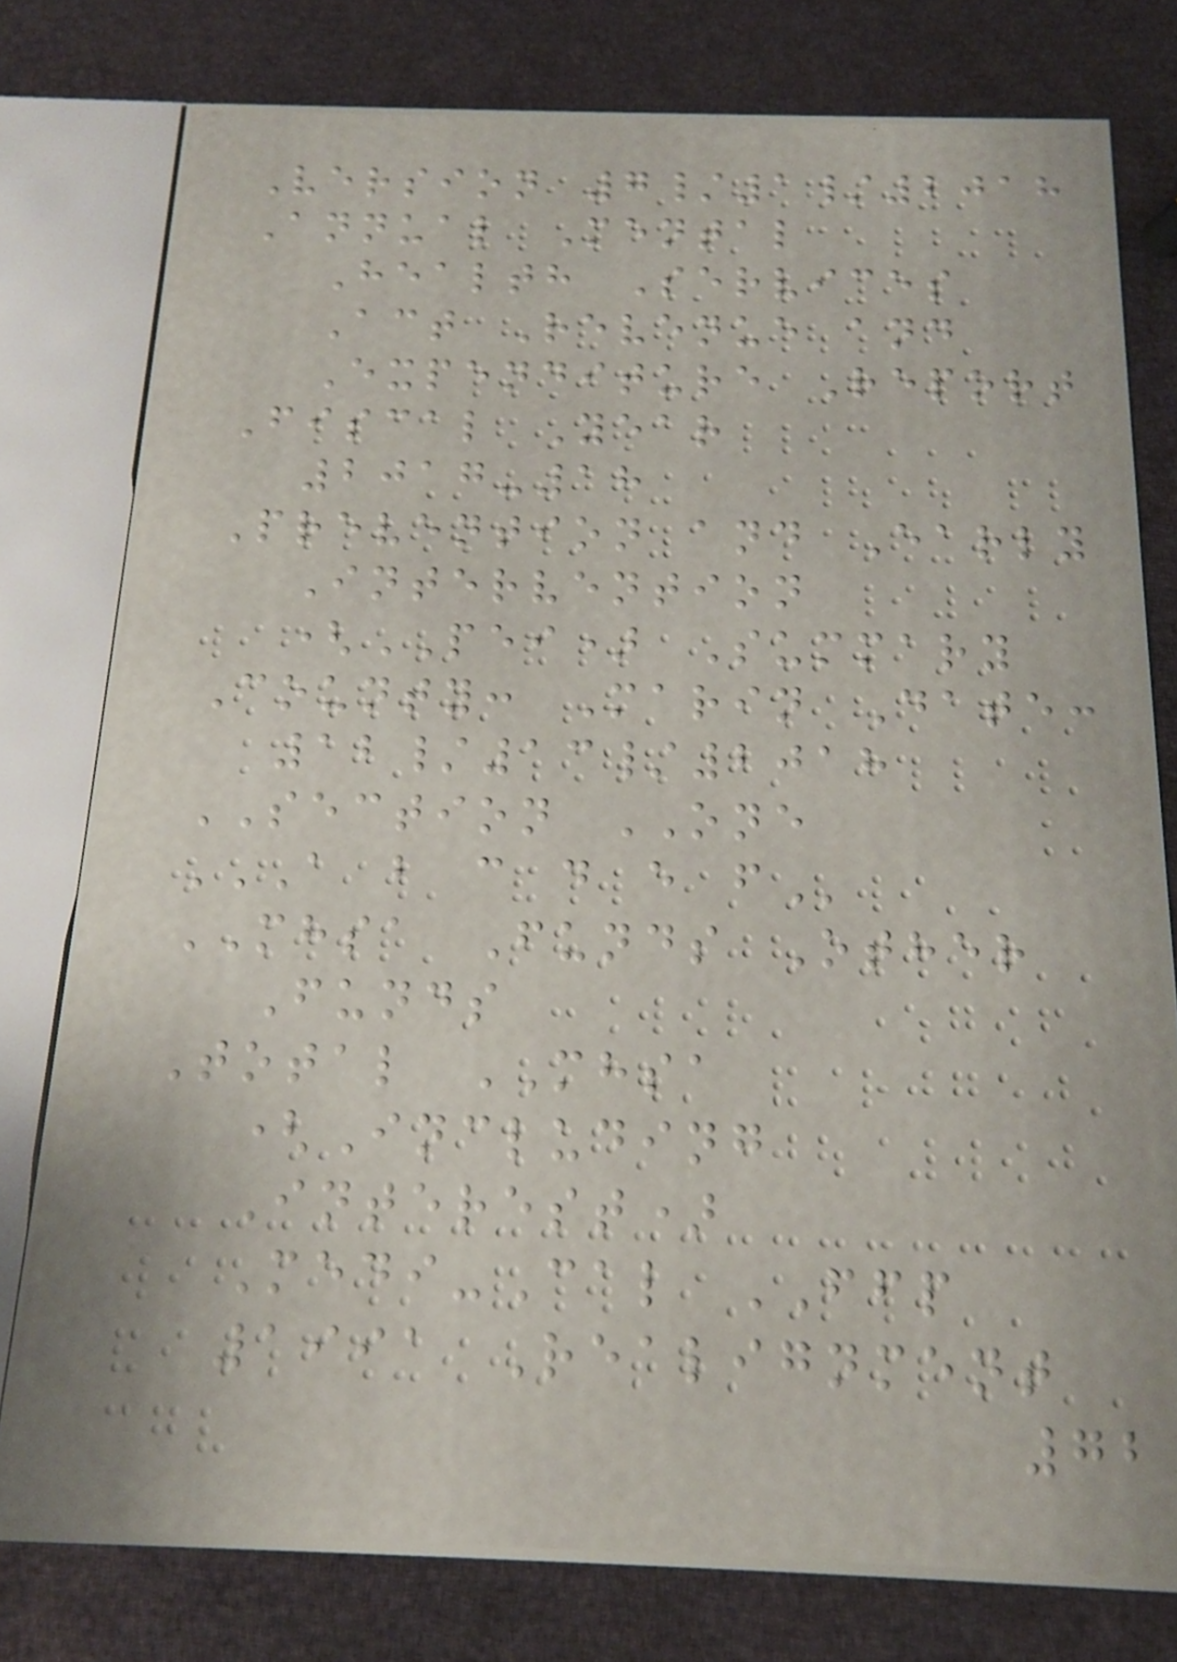Version 7/1/2018
Annual Mental
Health Services
Act Revenue and
Expenditure Report
Fiscal Year
2017-18
Prevention and Early
Intervention
(PEI) Summary
County: Marin Date:
12/13/2018
SECTION ONE
A B C D E F
MHSA Funds Other
Funds
Total MHSA
(Including
Interest)
Medi-Cal FFP
1991 Realignment
72
